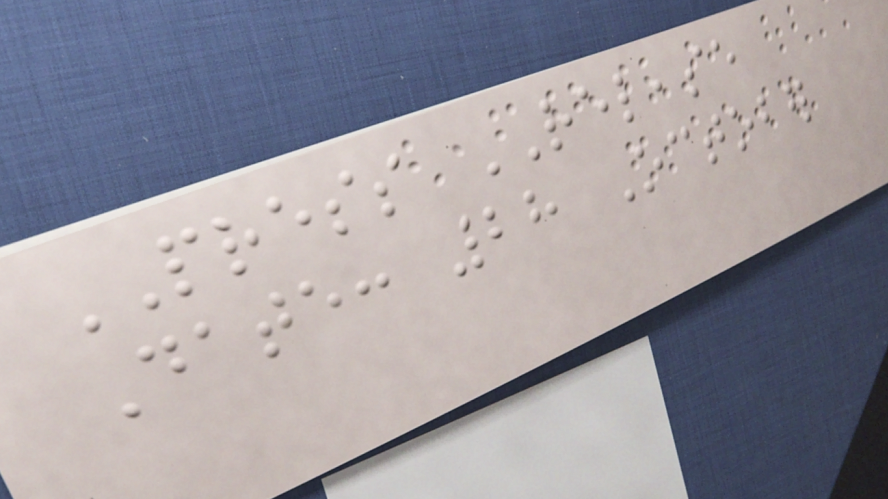PRESS RELEASE
Date: 28 October
